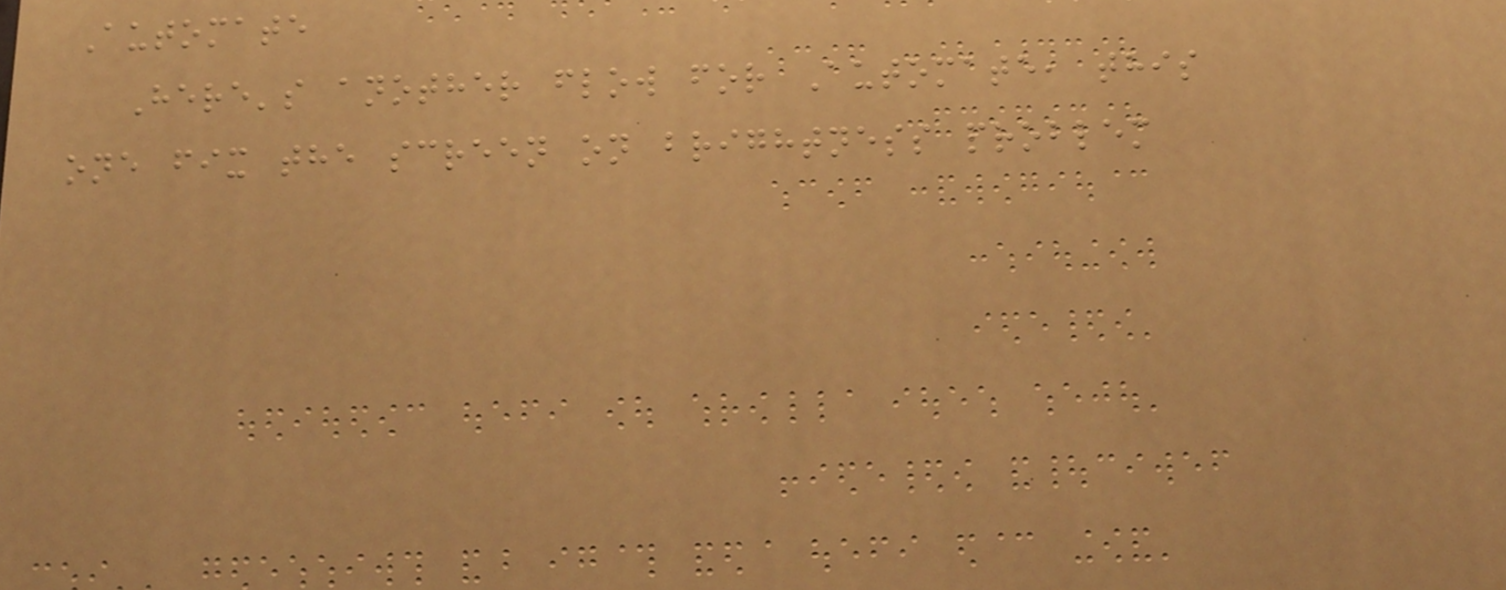Automate
Here's another flow for Automate, this
one fix the screen on brightness problem
